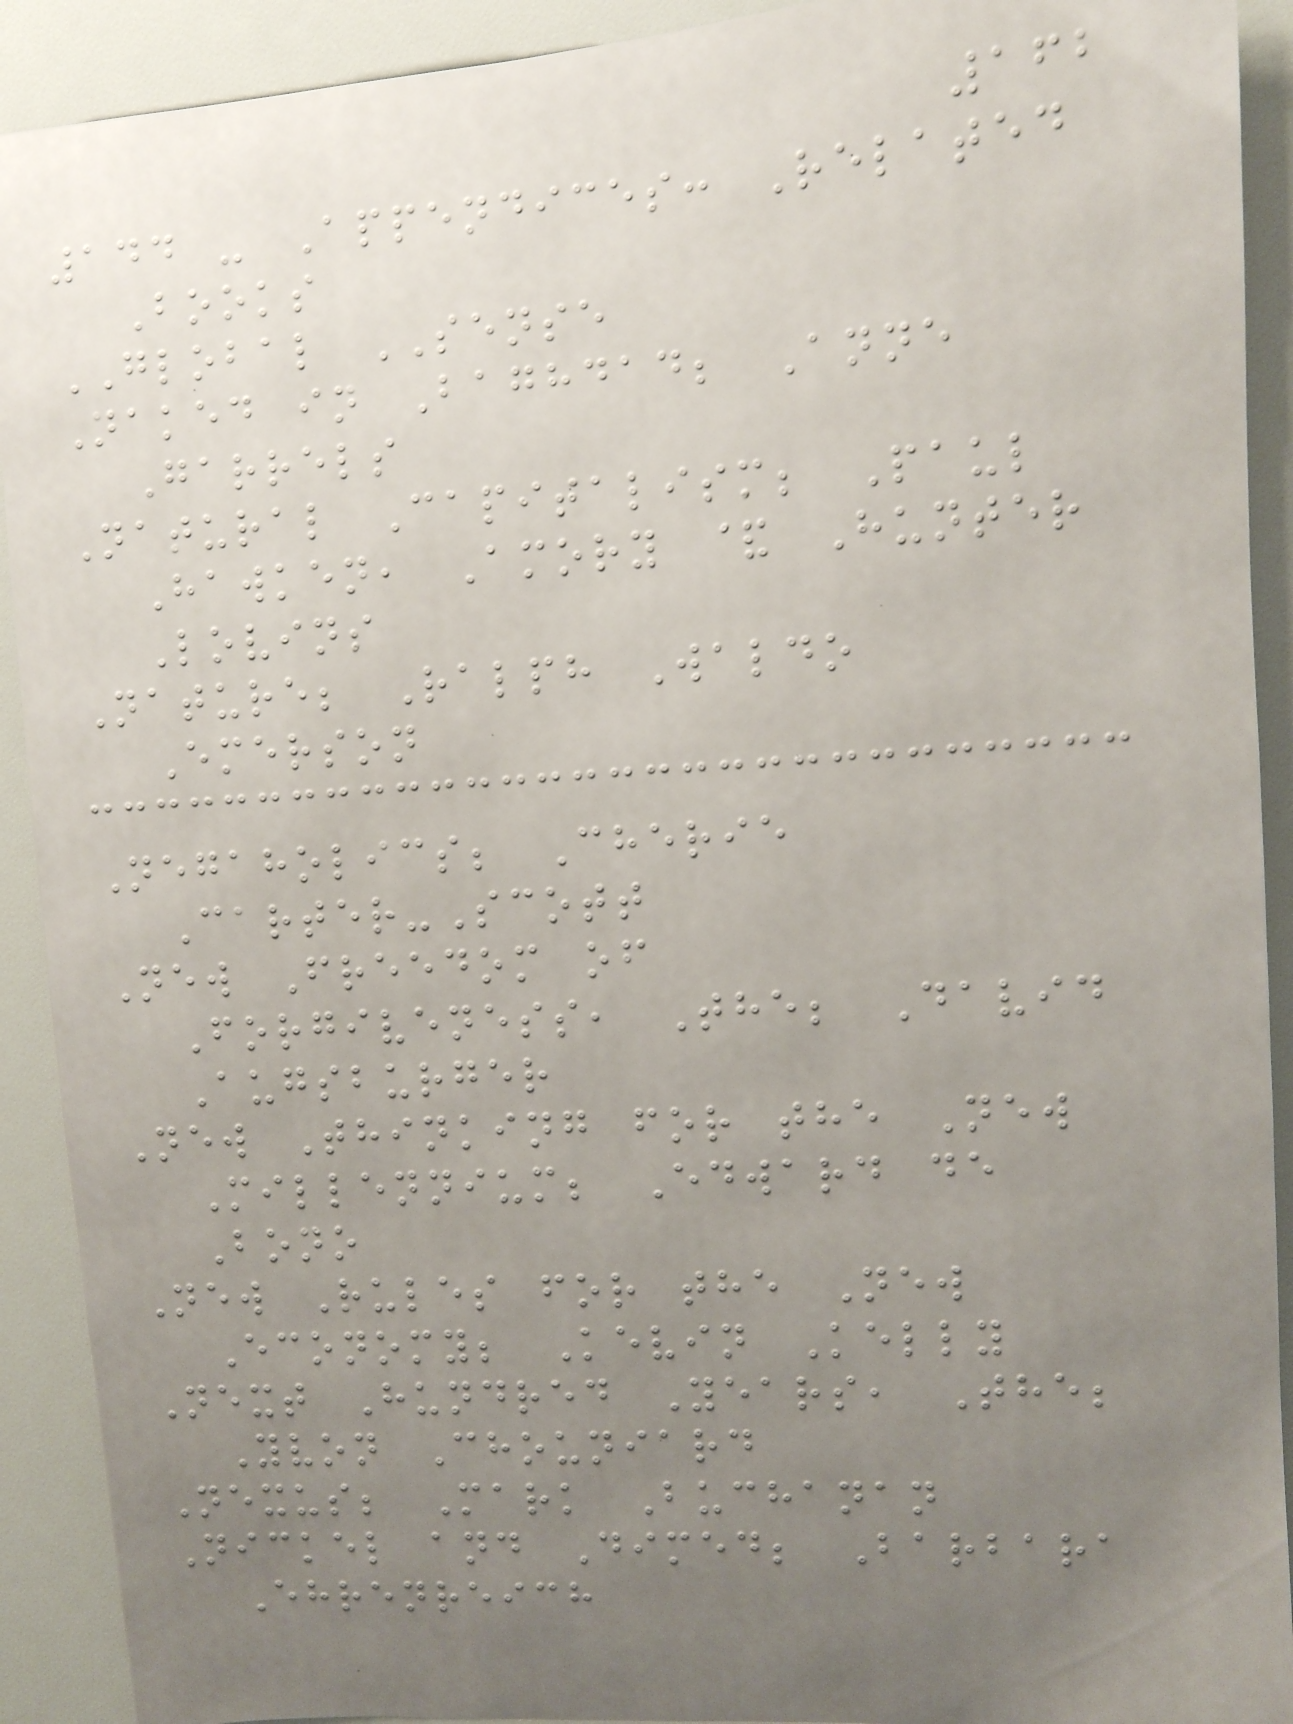162
144 - Appendices: Related
Books
GLOBAL SENSE
Naked in Baghdad; Anne
Garrels
Natural Capitalism; Paul
Hawken, Amory & Hunter
Lovins
Nature; Ralph Waldo
Emerson
Negaholics; Cherie
Carter-Scott
New Freedom of
Forgiveness, The; David
Augsburger
New Thinking for the New
Millennium; Edward de
Bono
New Rules for the New
Economy; Kevin Kelly
Next Hundred Years, The;
Yvon Chouniard
Nexus; Mark Buchanan
Nickel and Dimed; Barbara
Ehrenreich
